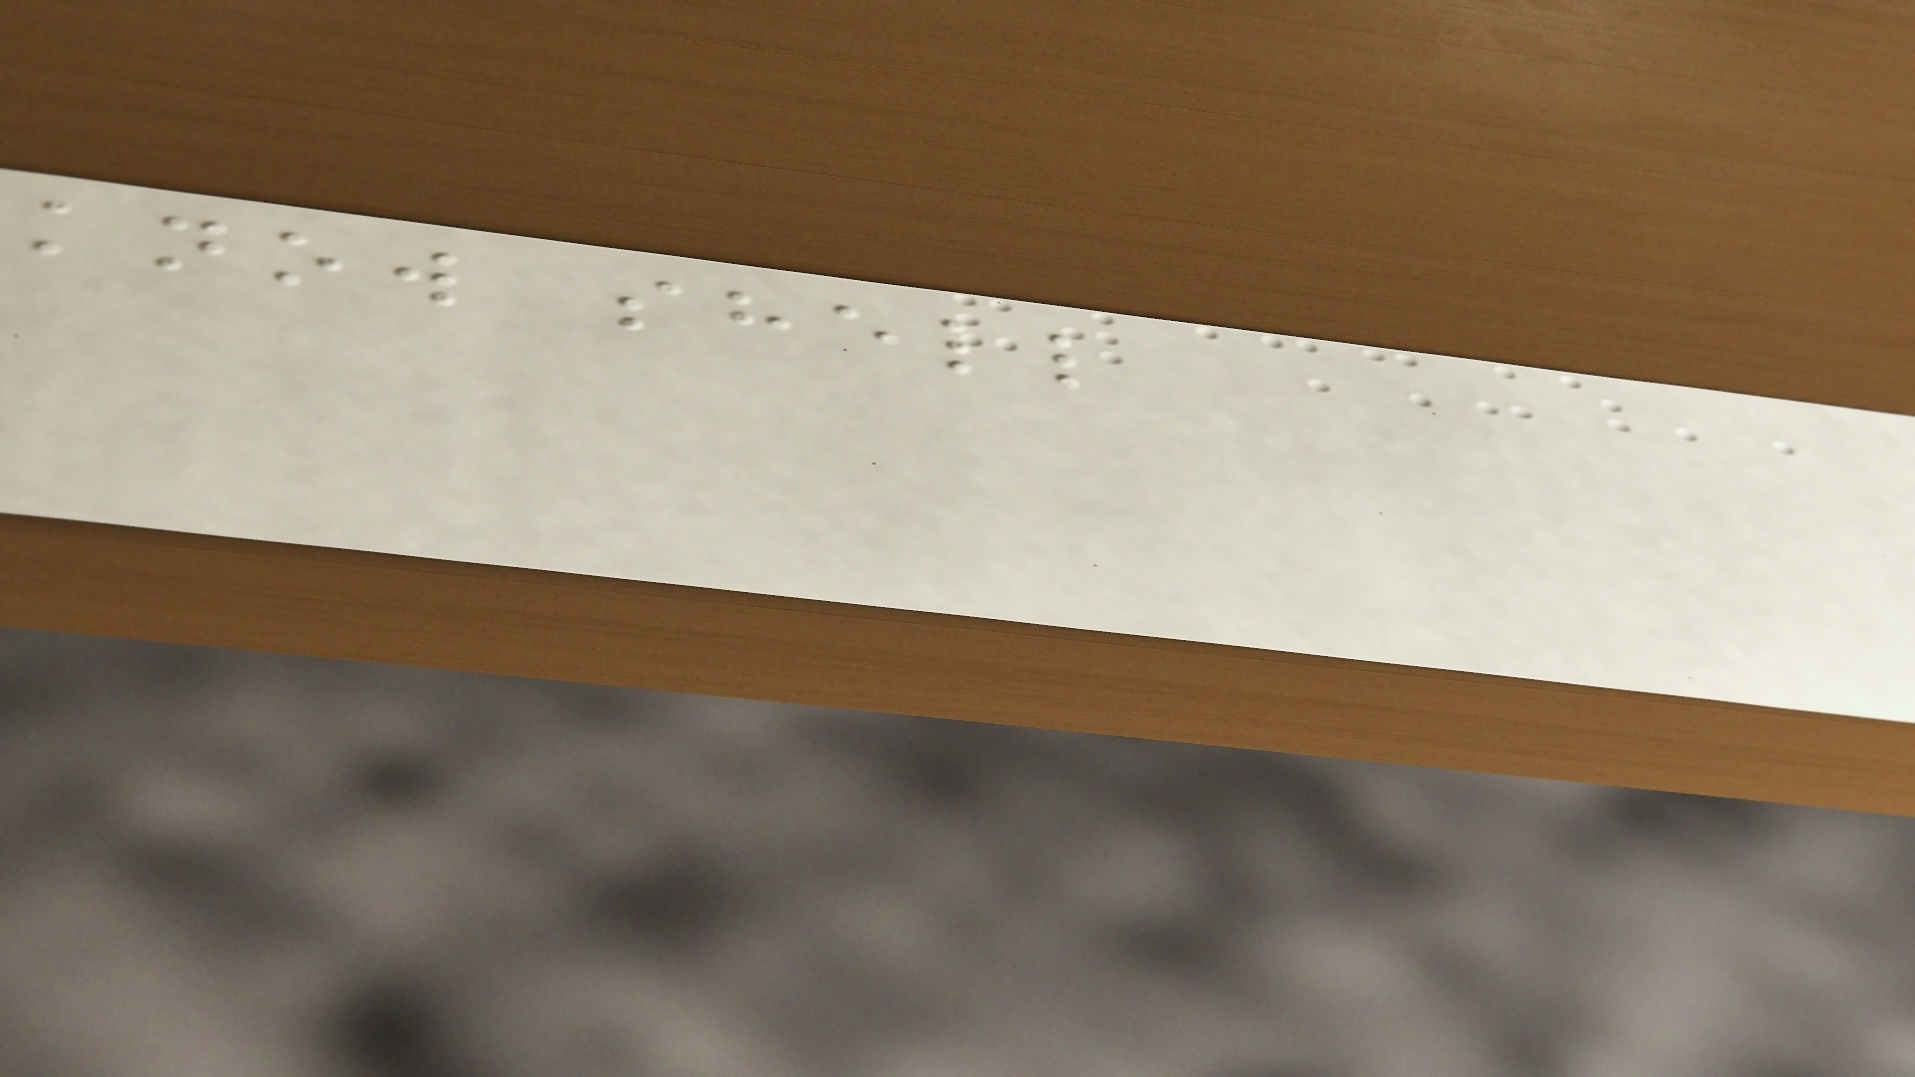know shell
